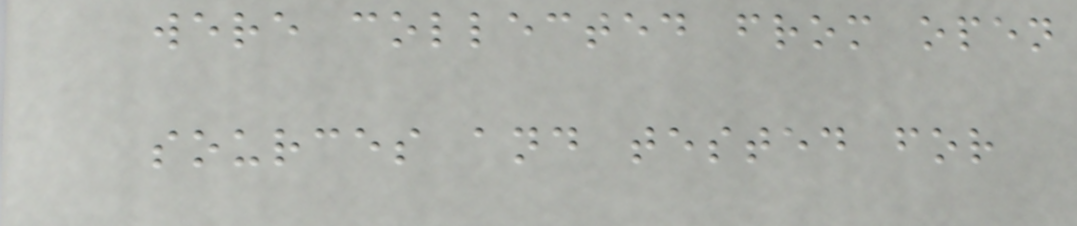were collected from open
sources and tested for
